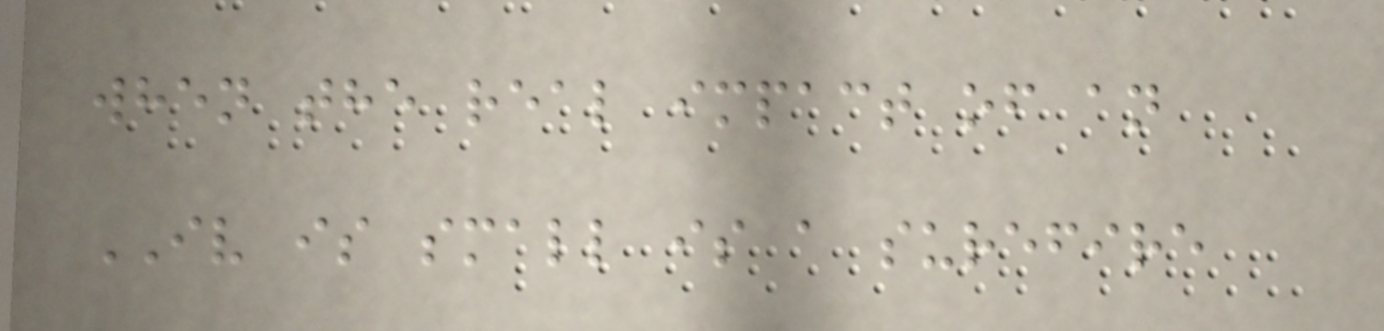when the real impact of an
IV is small is a surefire
